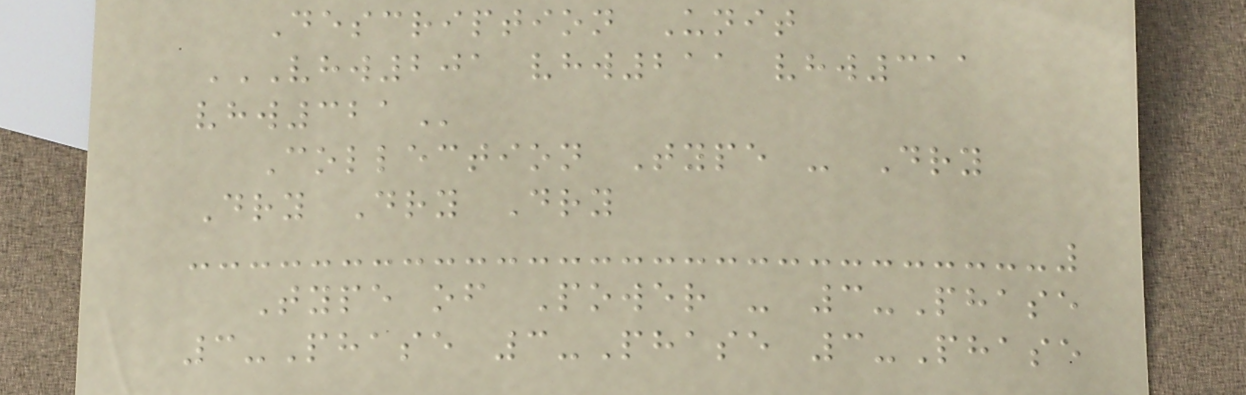Description Unit
VHW201 VHW211 VHW311
VHW321
Collection Type - Dry
Dry Dry Dry
Type of Power - 3-Phase
3-Phase 3-Phase 3-Phase
